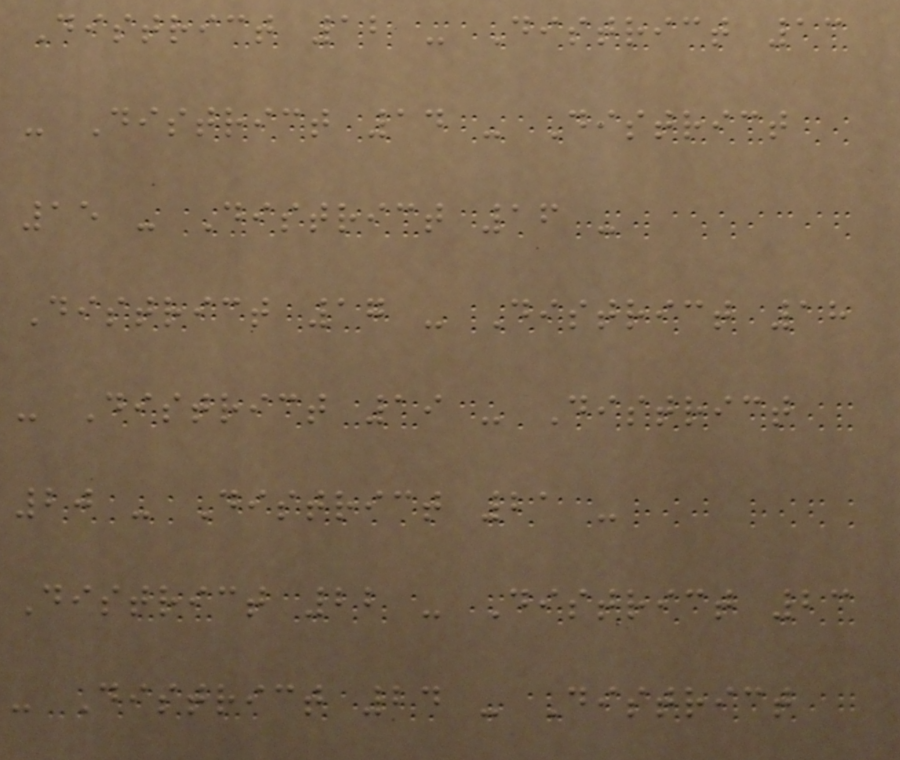District 12 - District 13
- District 14 - District
15 - District 16 -
District 17 - District 18
- District 19 - District
20 - District 21 -
District 22 - District 23
- District 24 - District
